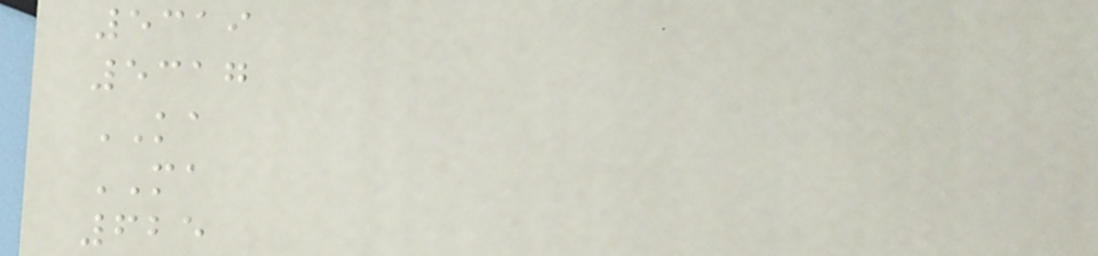5319
5317
KA
MA
625
